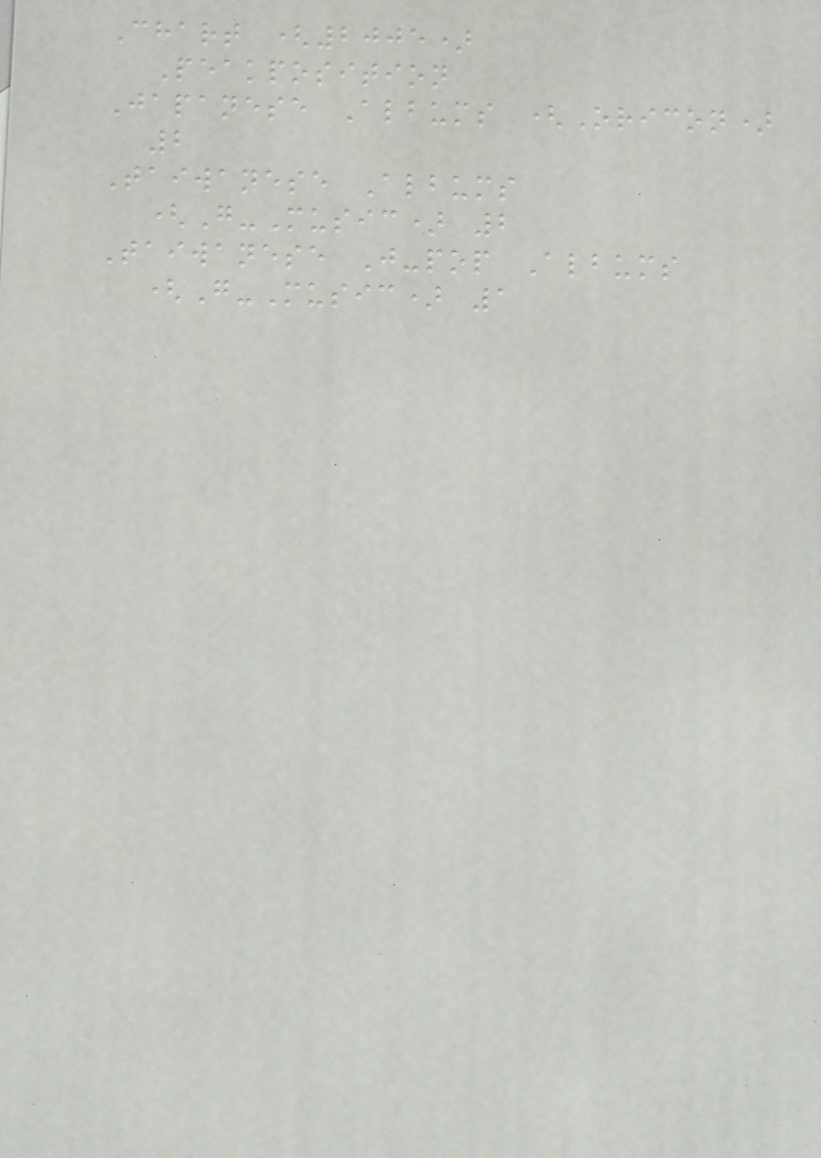Chart (2005)
Peakposition
Japanese Albums (Oricon)
2
Taiwanese Albums
(G-Music) 2
Taiwanese J-pop Albums
(G-Music) 1
